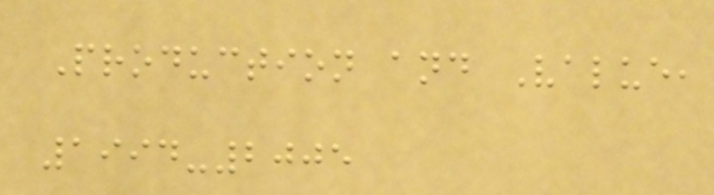Production and Value,
1994-2005
